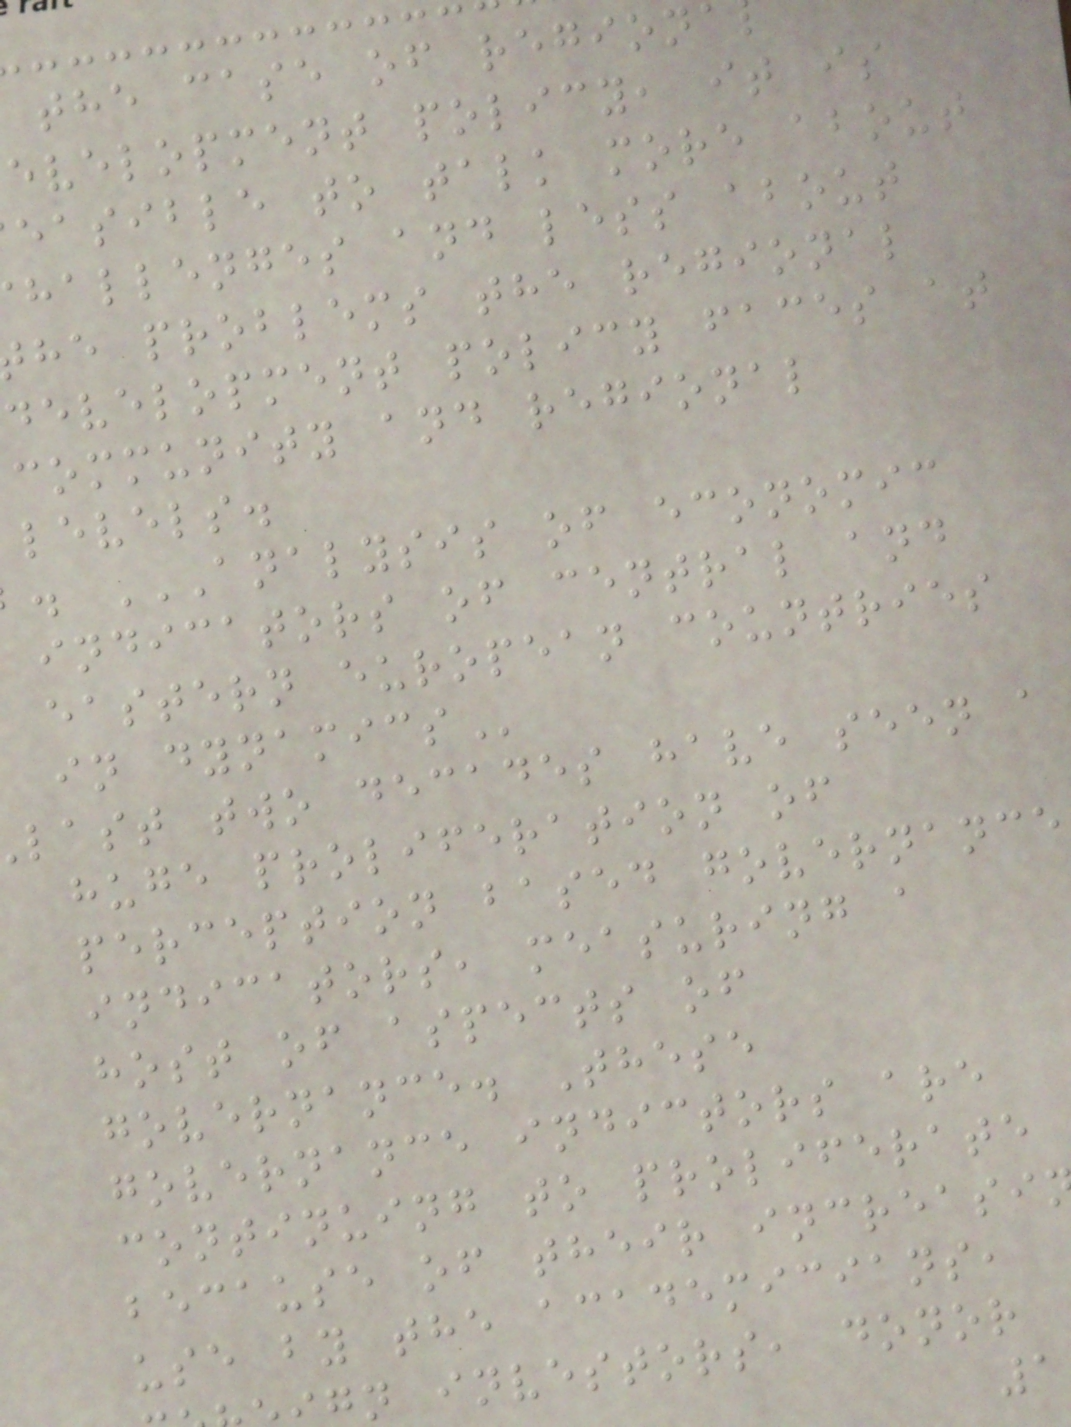the case of region
evelopment policy, it is
easible to talk more about
hallenges and less about
he problems the regional
development policy faces at
community and regional
levels.
indicators of central and
eastern european countries
last two decades have seen a
huge proliferation of
perception based governance
indicators, measuring a
host of aspects of
governance. These
governance indictors are
continuing to proliferate
because of their increasi
use by the academicians,
n investors, donor
